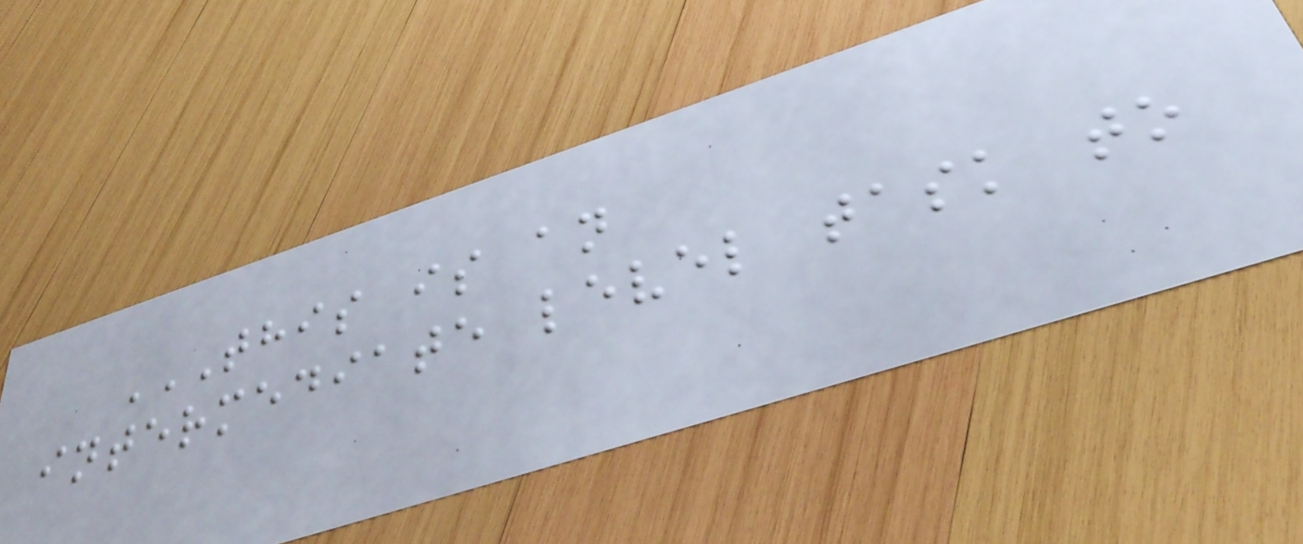THIS IS AN
INTERMEDIATE LEVEL TASK TO
